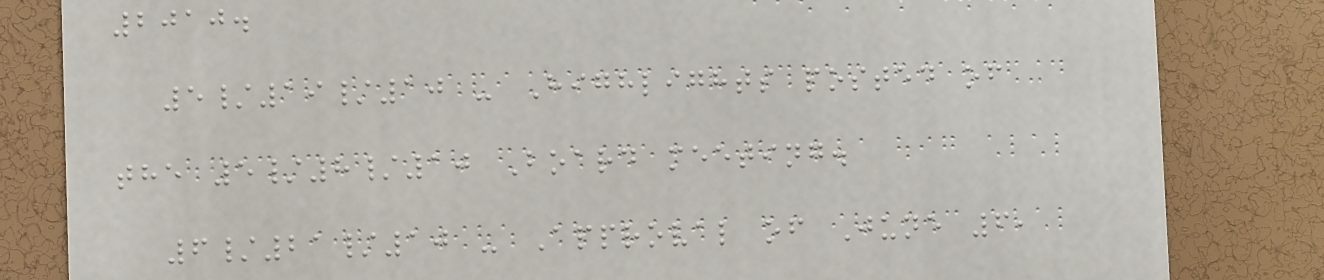2010.
5/19/10 - Highlights posted of
the 5/8/10 Board meeting.
6/21/10 - Approval of June 6,
